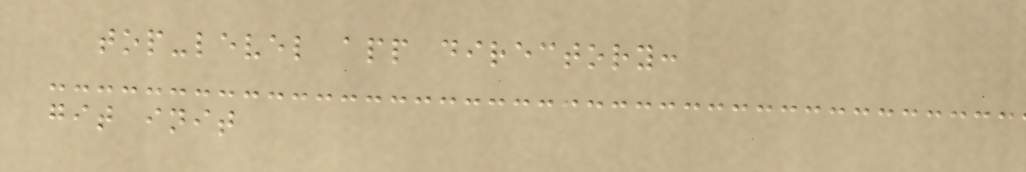top-level app directory:
git init
